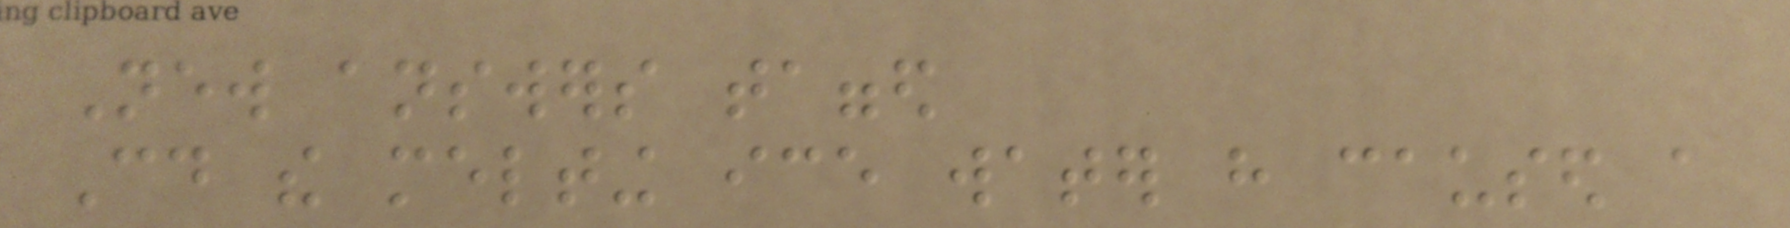New answers tagged
Could the melting ice water have caused a
